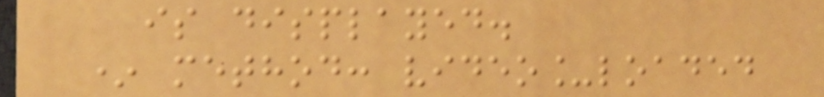is displayed.
* method: video_loaded
